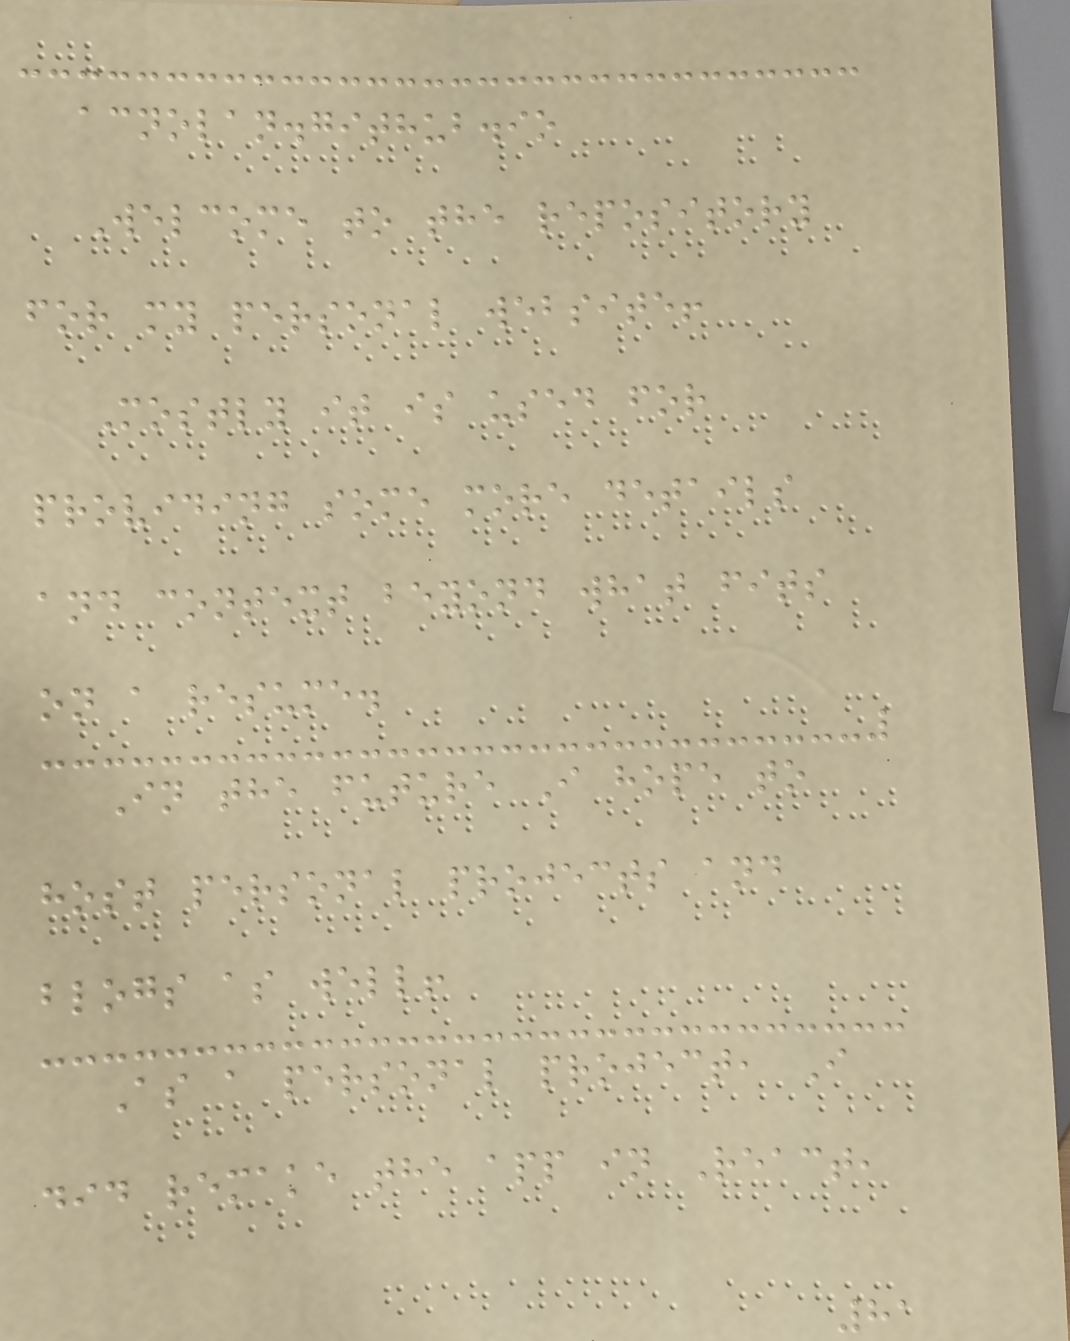acnolan.github.io
Welcome to the repository
for my personal website!
Mostly it is used for
providing some more details
and context beyond what fits
on a resume.
In the future I hope to
host personal projects and
blogs as well!
As a personal project, I
did remake the app in React,
81
